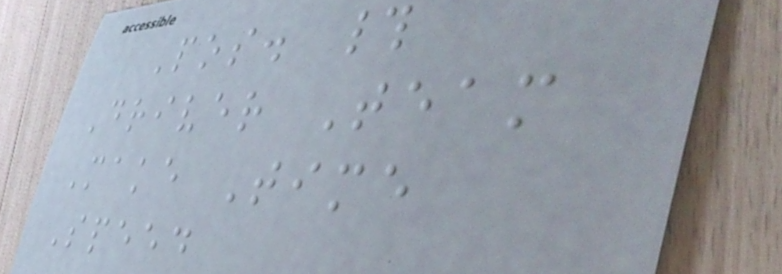Pos. #
Driver Team
Make Time
Speed
